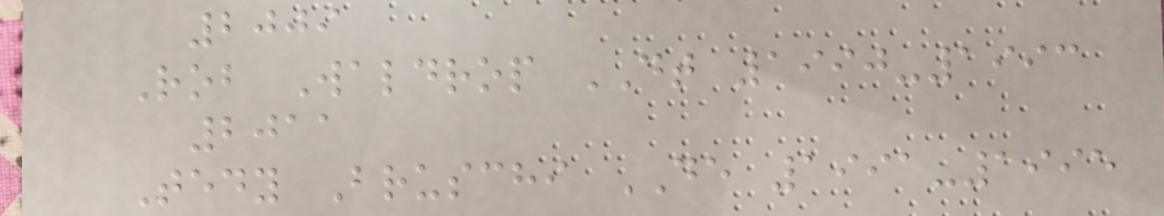2009
Rob Waldrop DT 1990-1993
2011
Tedy Bruschi DE 1991-1995
